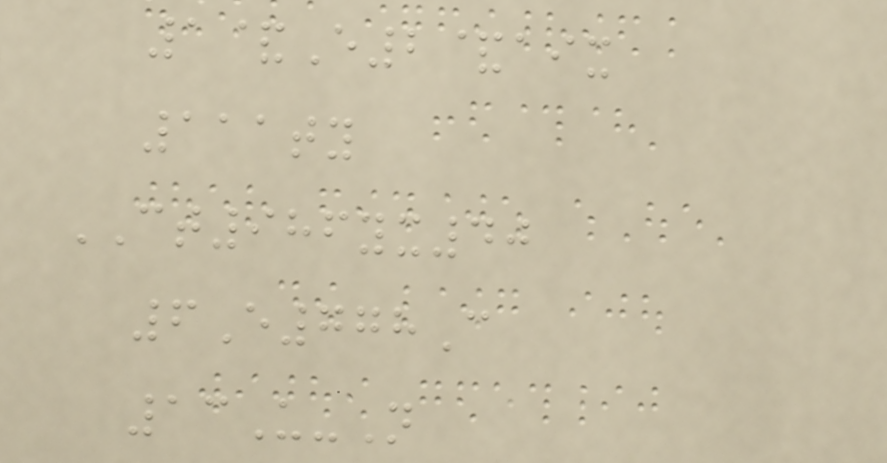1&E2&aix
111ty
CT986yx40
6E778C
13U-N
